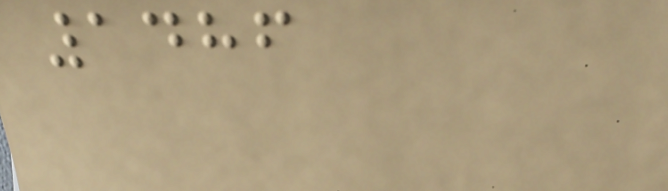1486
